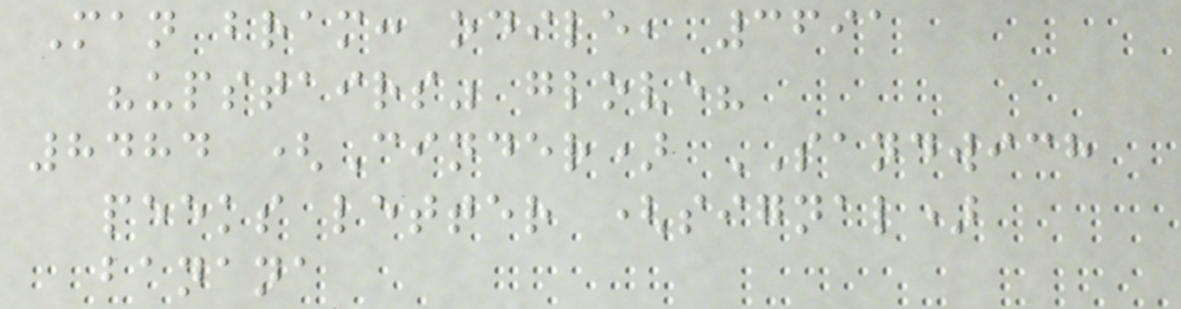Man bram: odile, 3691
"upstairs" glove?
8484 (Cinder) SANDWICH
peeks letter (signal)
banana
